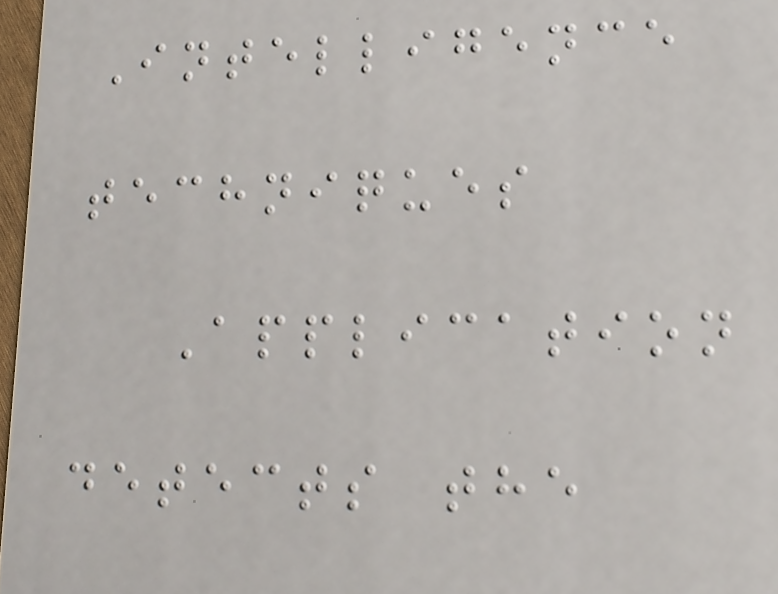Intelligence
techniques
Application
detects the
